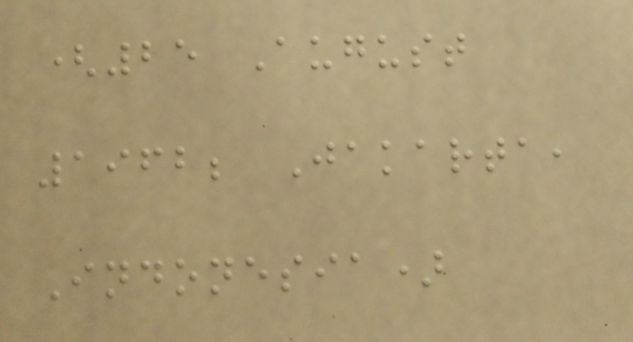(25 August
1962; Jakarta,
Indonesia)
